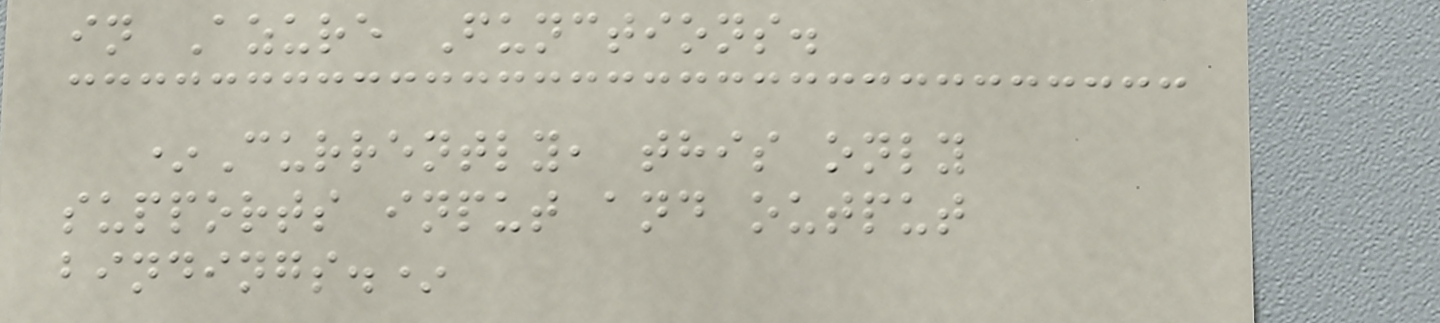in Azure Functions.
*Currently, this only
supports input and output
bindings.*
